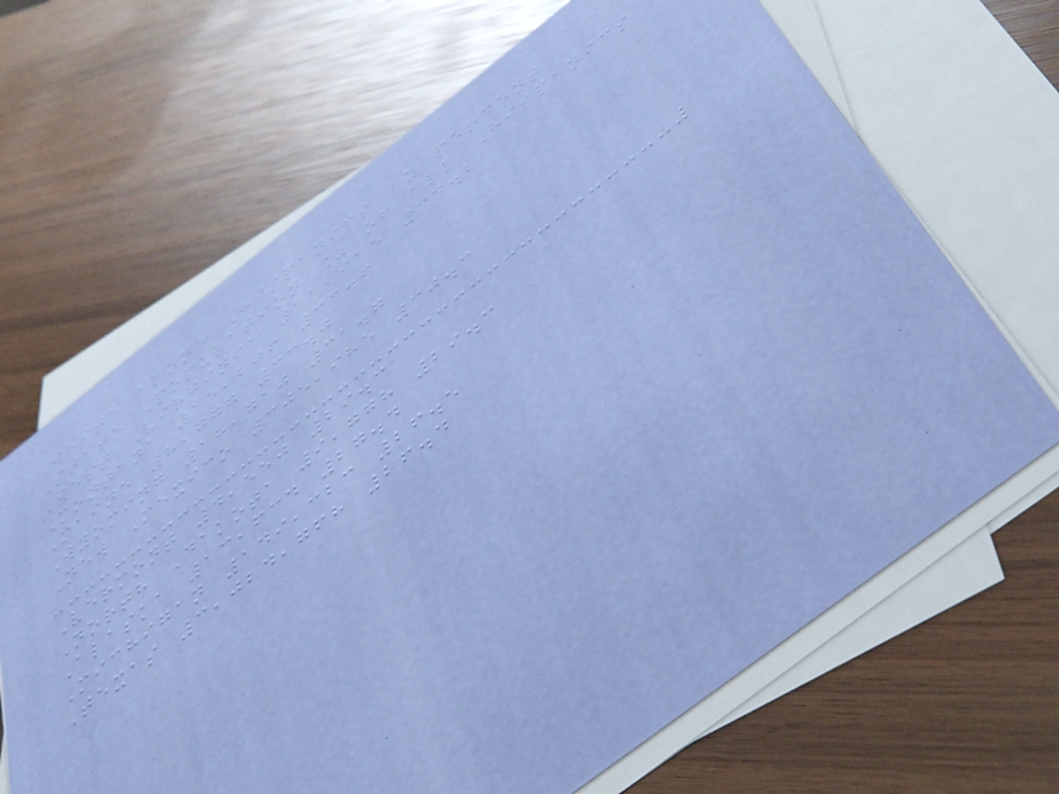White alone Hispanics by percent
State Population % of all Hispanics
West Virginia 11,915 34.2
Montana 15,206 33.6
Maine 8,777 33.0
Wyoming 18,710 31.7
New Mexico 305,985 30.3
Vermont 4,550 29.3
North Dakota 9,778 29.3
Alaska 13,634 27.4
Michigan 149,323 26.5
Texas 3,024,768 26.4
